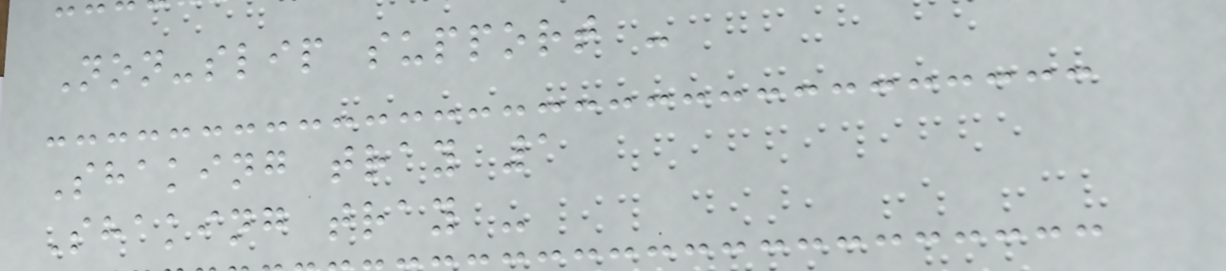Non-slip support -
Shaking tray 1
Shaking tray -
